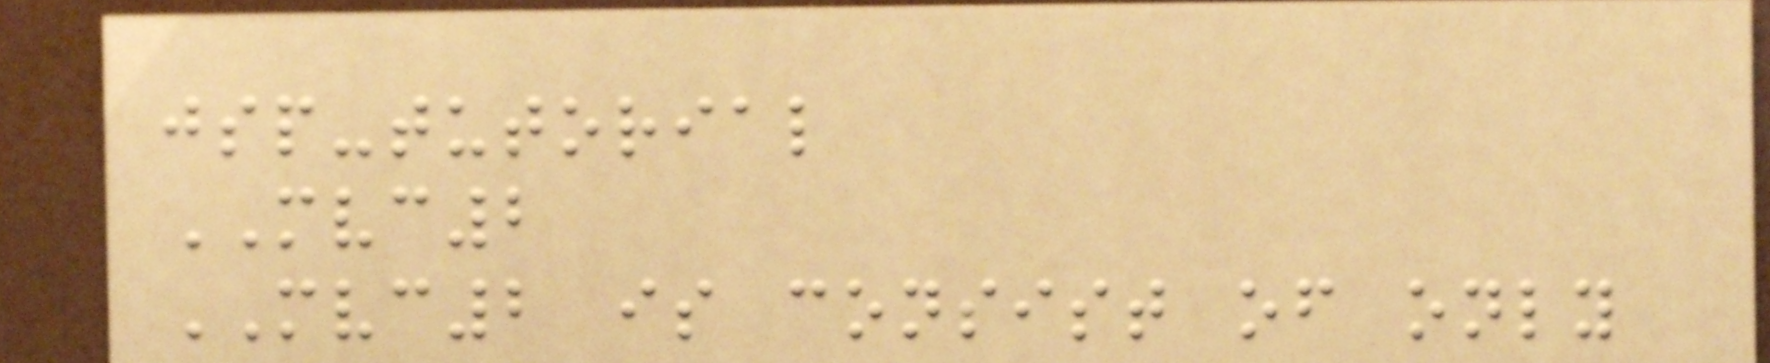jsp-tutorial
MVC2
MVC2 is consist of only
